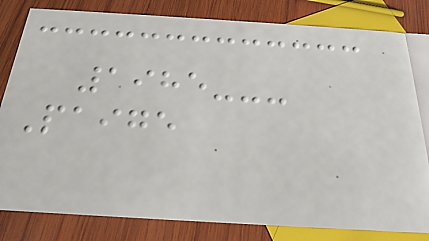1985---
Paige
